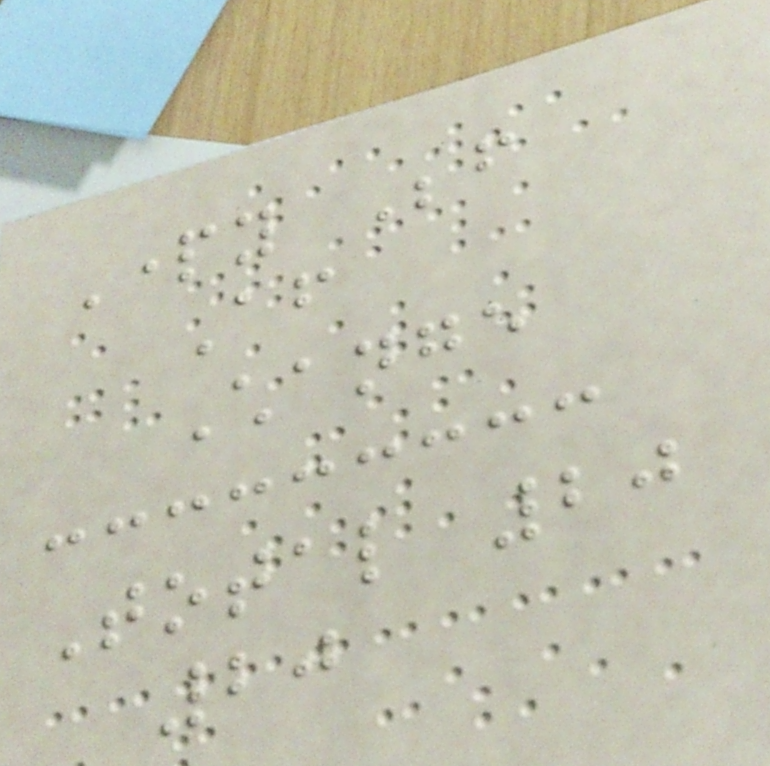Party Before
After
Change
Total 20
20
